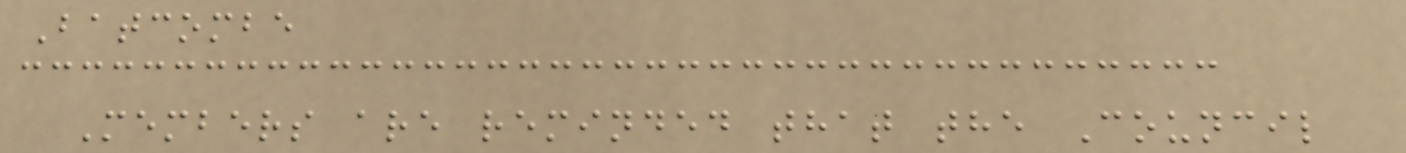Batcombe
Members are reminded that the Council
